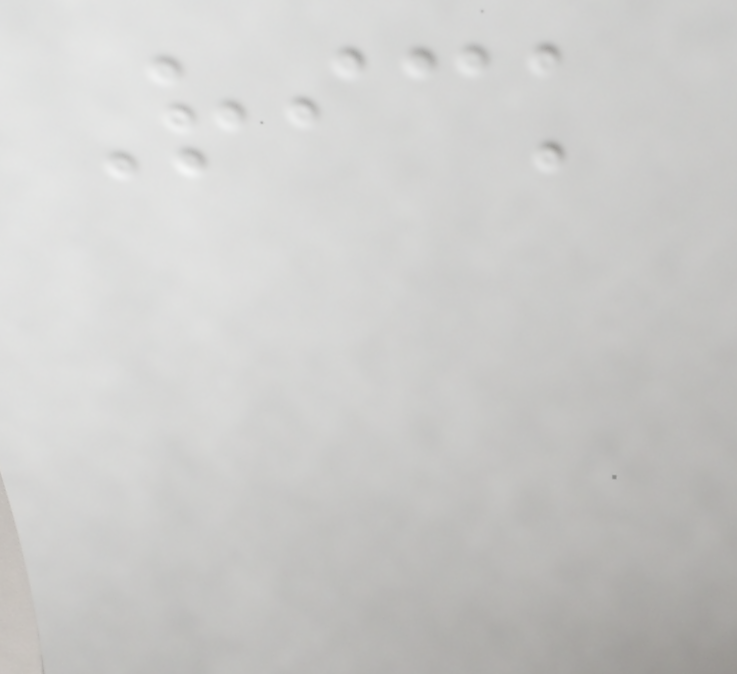Rick
